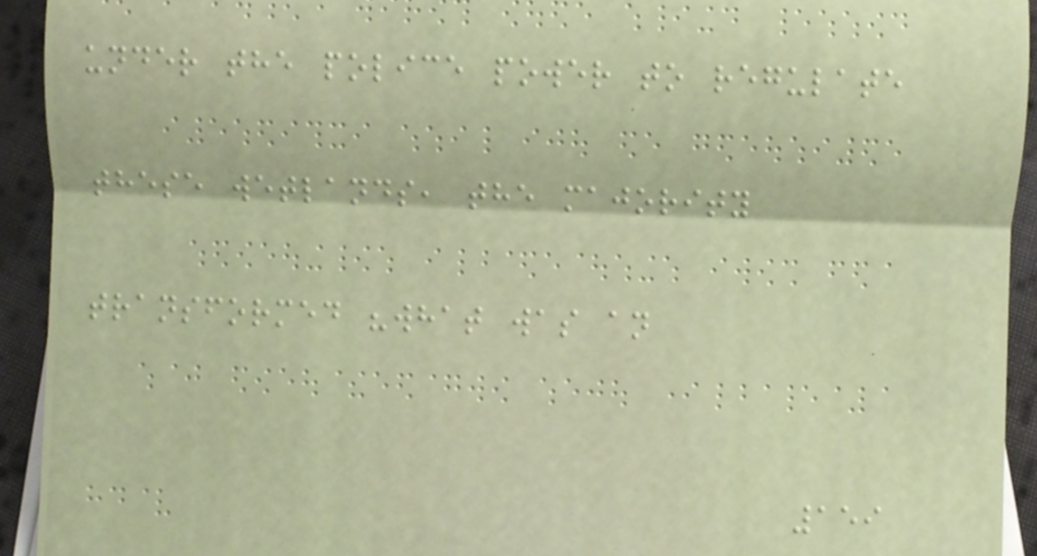under the police power to regulate
these wetlands, the majority
transformed "what was an
159
